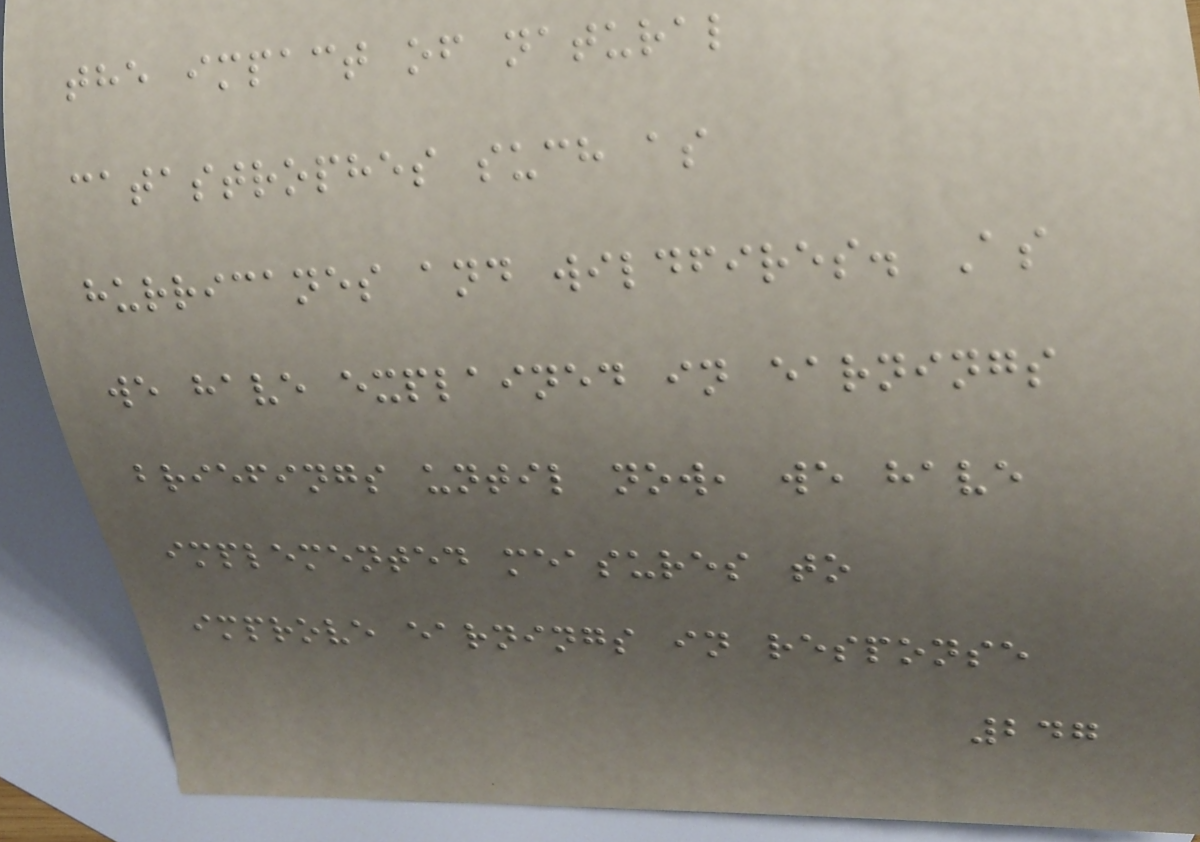the impact of natural
catastrophes such as
hurricanes and wildfires. As
we have explained in earnings
briefings until now, we have
implemented measures to
improve earnings in response
247
